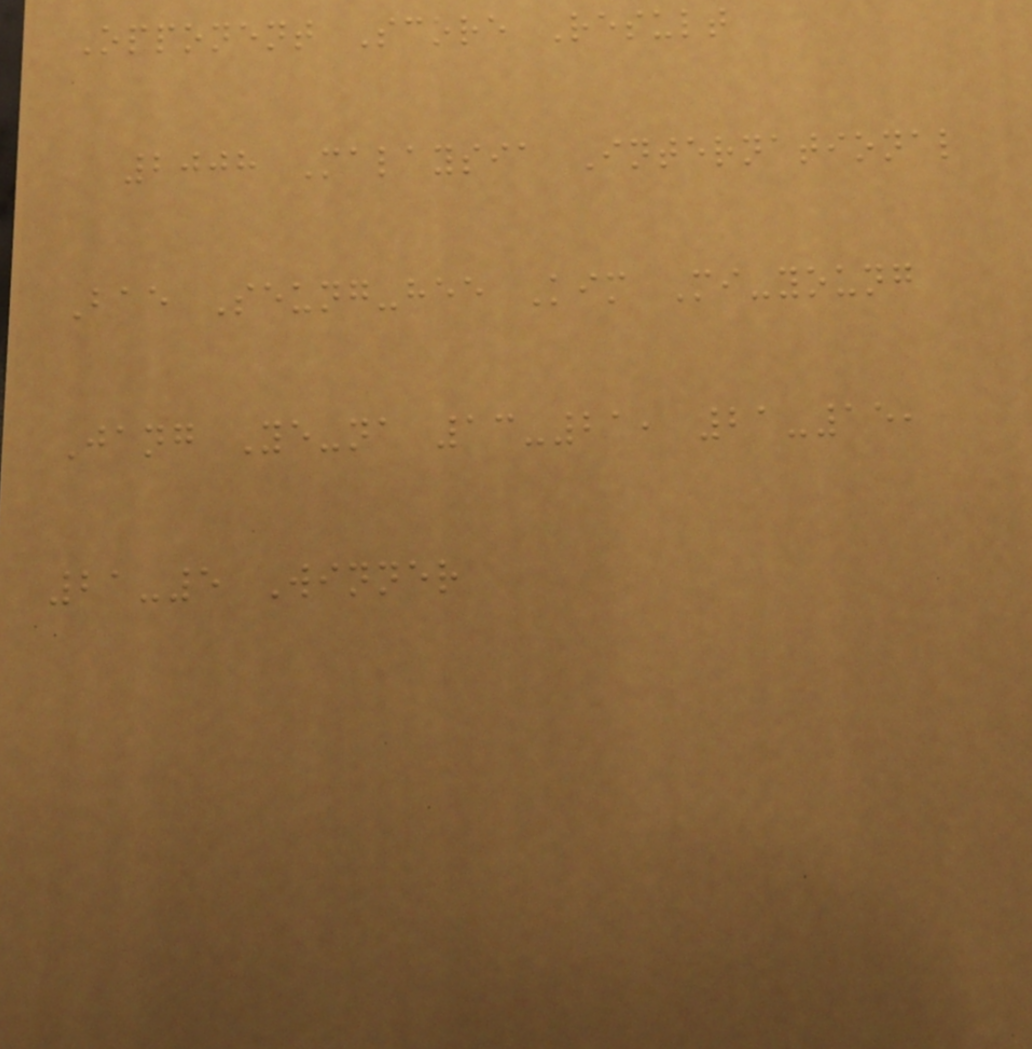Opponent Score Result
2008 Malaysia International
Bae Seung-hee Kim Mi-young
Jang Ye-na 13-21, 21-15,
21-5 Winner
